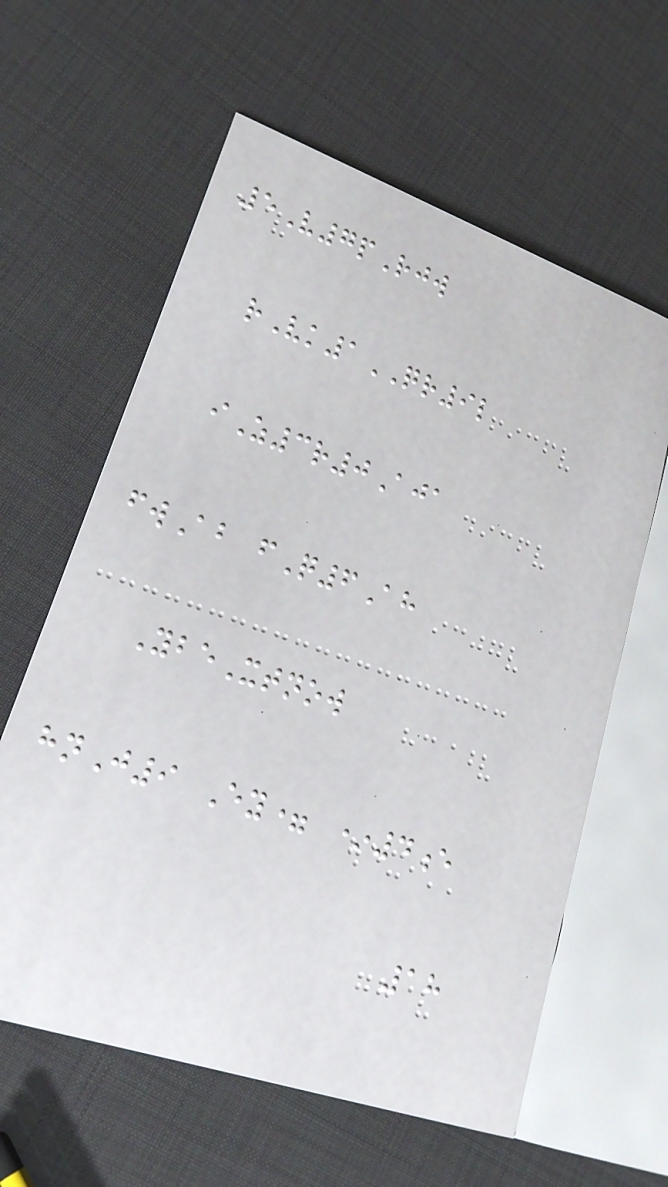5V7pRjw
rVk1QR9l
iZ3r0Aja
fwAb fQ6Ah
YbeXtnow
hnJ9 Ey= *4e
18
